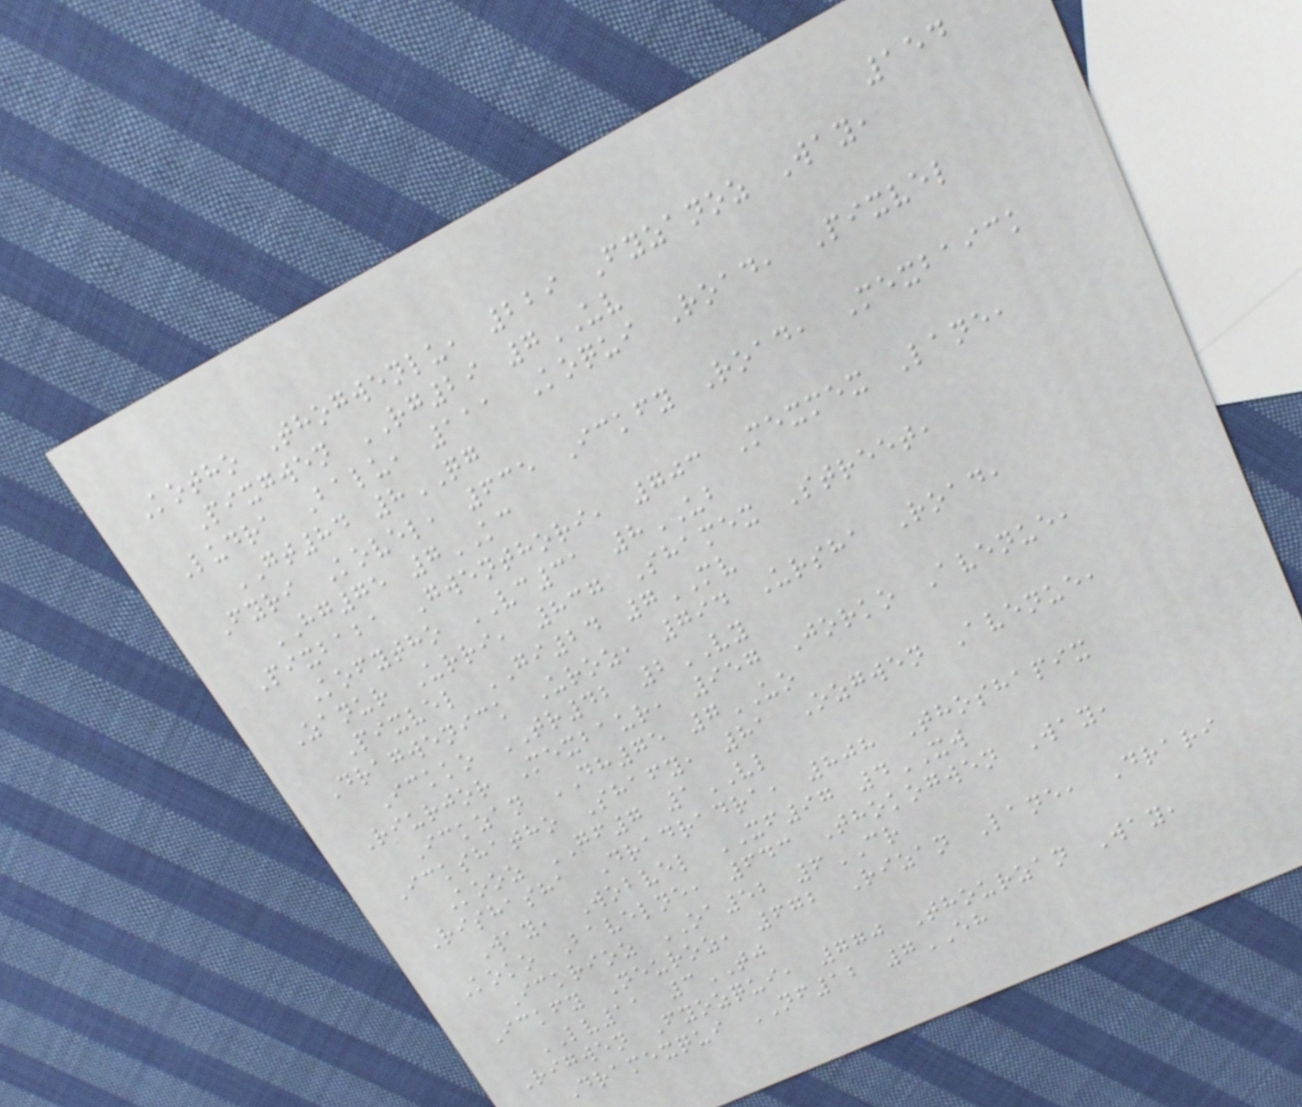154
Kotho Thogwenlu, 229 Fyzanoz Way,
Pixgwen RG29 7UV
Ludra Balu, 111 Koqui Road, Pixvel
GT84 8QG
Fyri Kovel, 635 Ickfy Road, Mexbaick
HG75 7KC
Pixbaba Gwenthori, 703 Mexmex Lane,
Kofytho VC31 8UB
Zanur Urri, 837 Shamex Street,
Pixvel GI24 7MV
Dragwenick Uroz, 794 Ursha Road,
Ickko TR42 2VY
Riurjor Mexbaur, 957 Jorko Avenue,
Ickzan DH75 7UO
Ickshatho Shafy, 81 Ozgwen Avenue,
Kooz GF7 1VL
Rishasha Dradradra, 808 Thoshapix
Way, Wobvel XF97 4XW
Koko Bavelne, 643 Thokogwen Way,
Ickrioz OA52 6CR
Ickfy Neuroz, 672 Rizan Lane, Drari
LV11 3TJ
Rigwen Fyozqui, 770 Thourzan Way,
Dramexqui NF12 7EH
